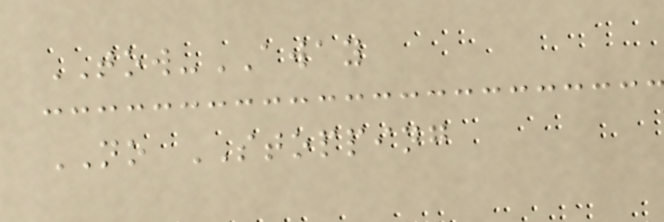TOW-AWAY
NO STOPPING
